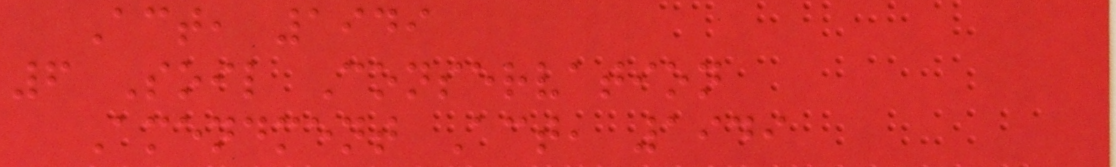Act, 1949
6 Soil Conservation
Amendment Act, 1949
